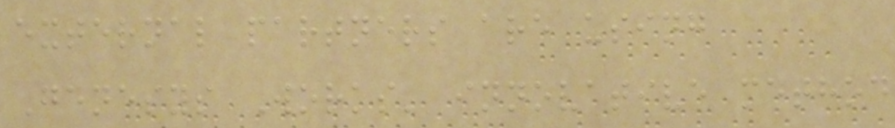external partners are using
Genesys Works' innovative method
